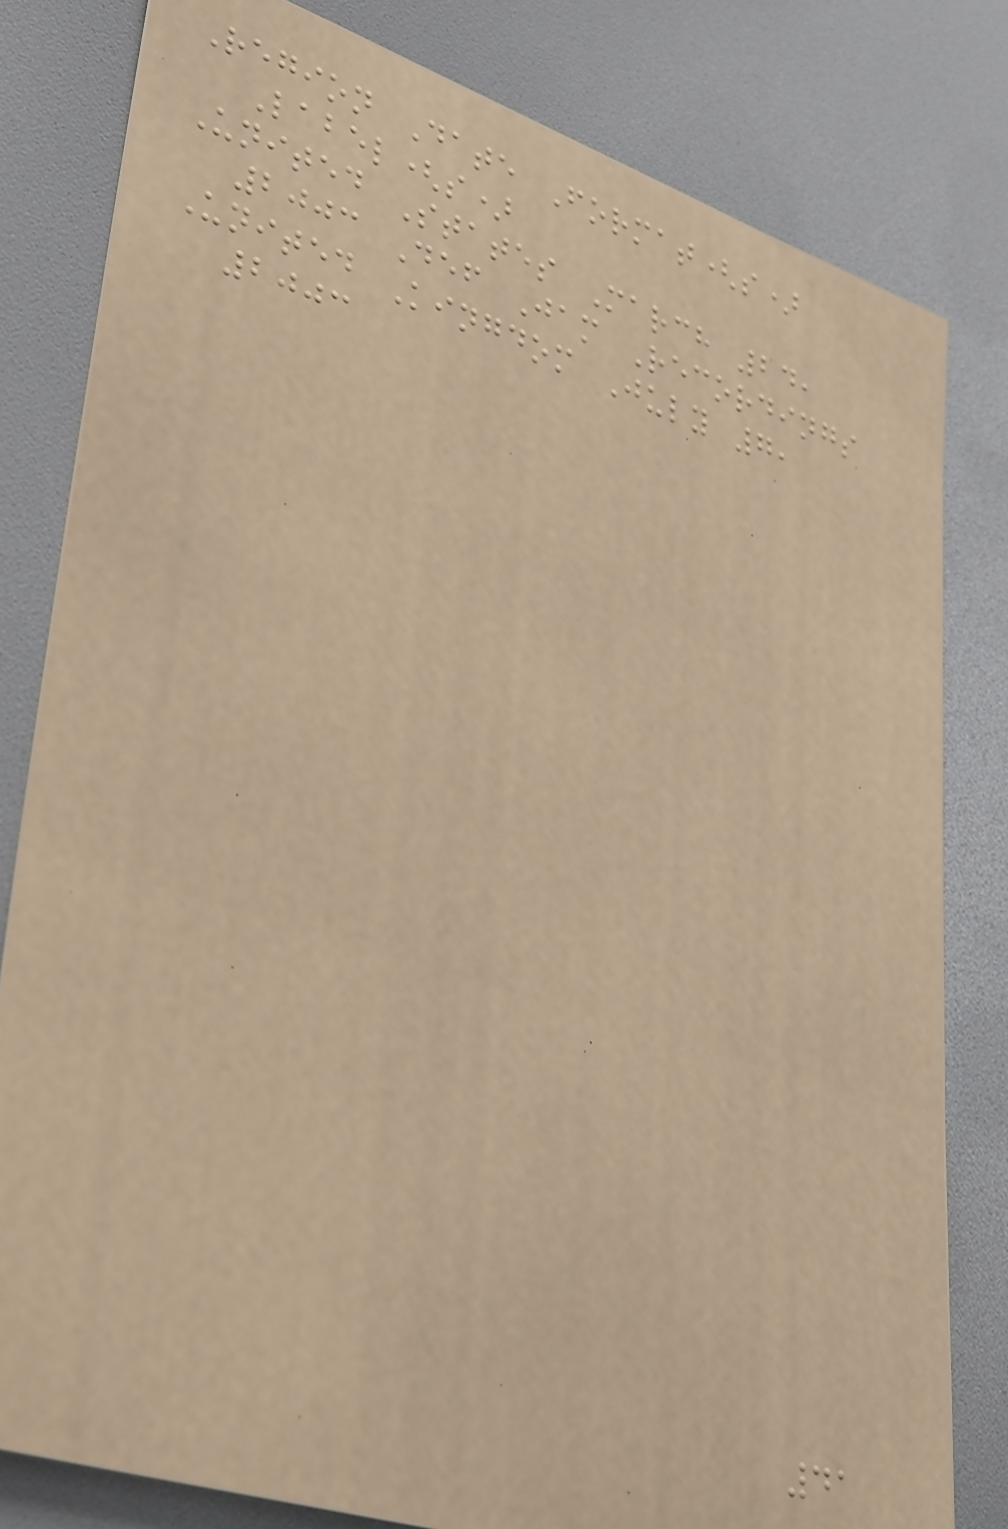Region Date Format(s)
Label(s)
United States March 24,
2003 Def Jam Recordings
United Kingdom July 7,
2003
41
